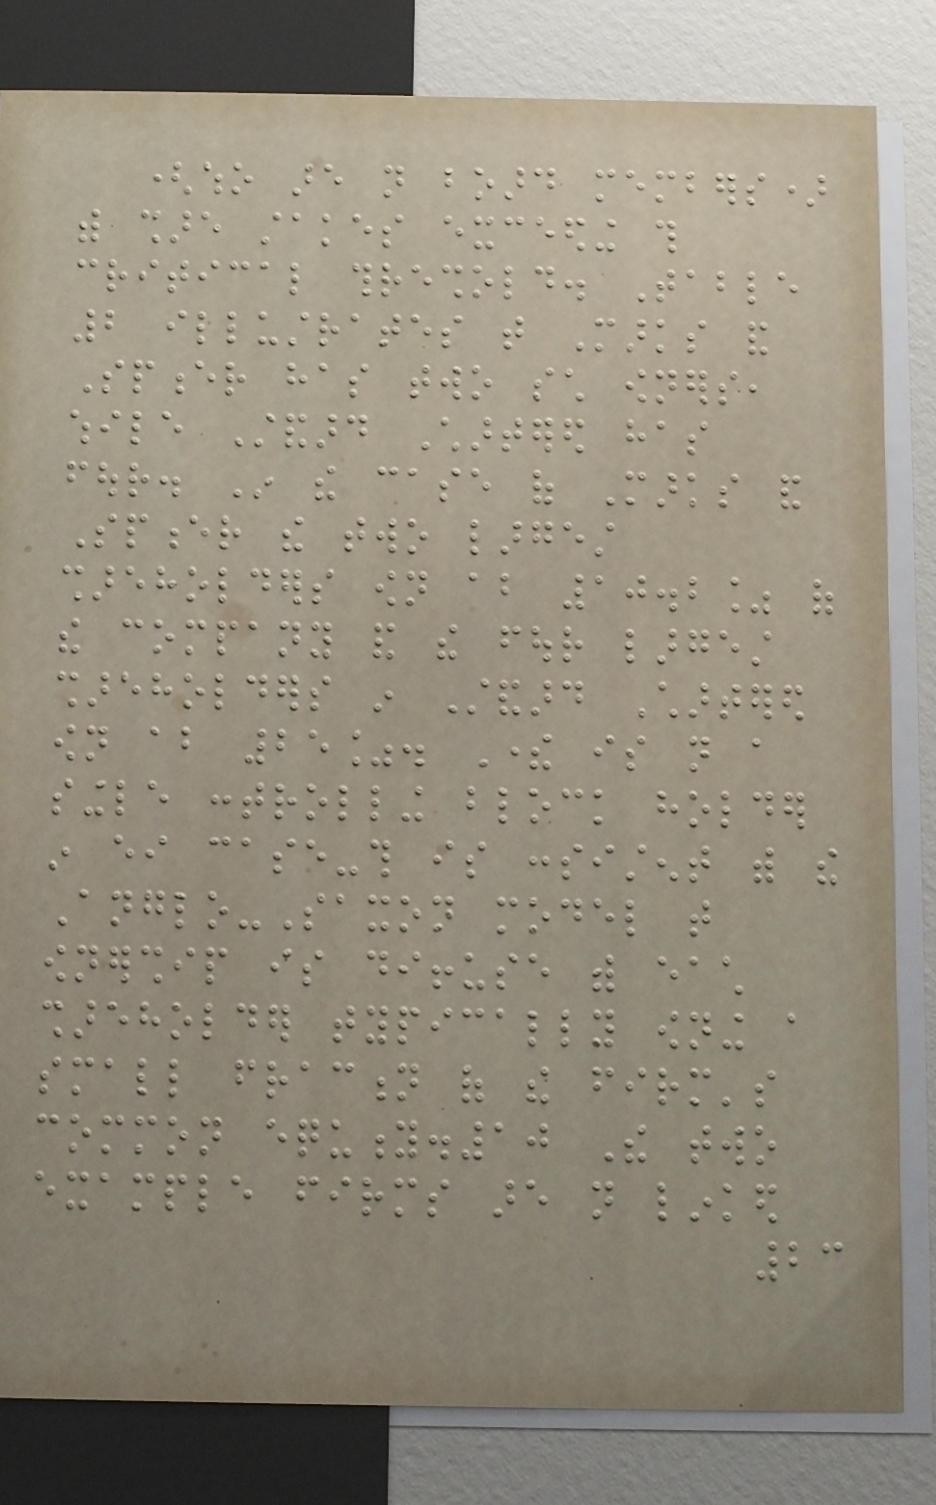(who are not board members)
with share stakes exceeding this
critical threshold. Table
2 illustrates that Marks and
Spencer has two such owners,
while Standard Chartered has
four. In the case of Marks and
Spencer the two largest
shareholders own about 10.2% of
the company and the four largest
shareholders in Standard Chartered
own about 25%. There is not a
single controlling block holder
in either case-this is consistent with the
Anglo-Saxon model that
ownership is diffuse with each
shareholder typically owning a
small fraction of the firm's
common equity.10 The two
example firms are not linked
23
